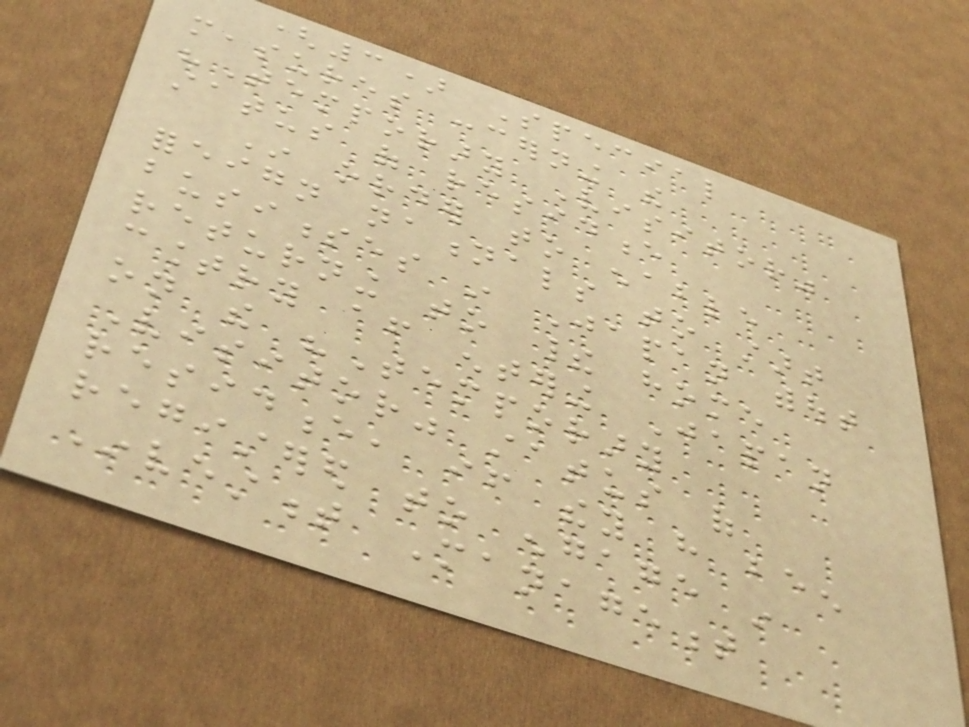(3) Special
measures concerning the
"Temporary Visitor"
status of residence
In order to enable
foreign nationals to start
businesses in Japan without
returning to their home
country after entering Japan
on the "Temporary
Visitor" status of
residence, if they have been
registered to engage in
Investment Management
